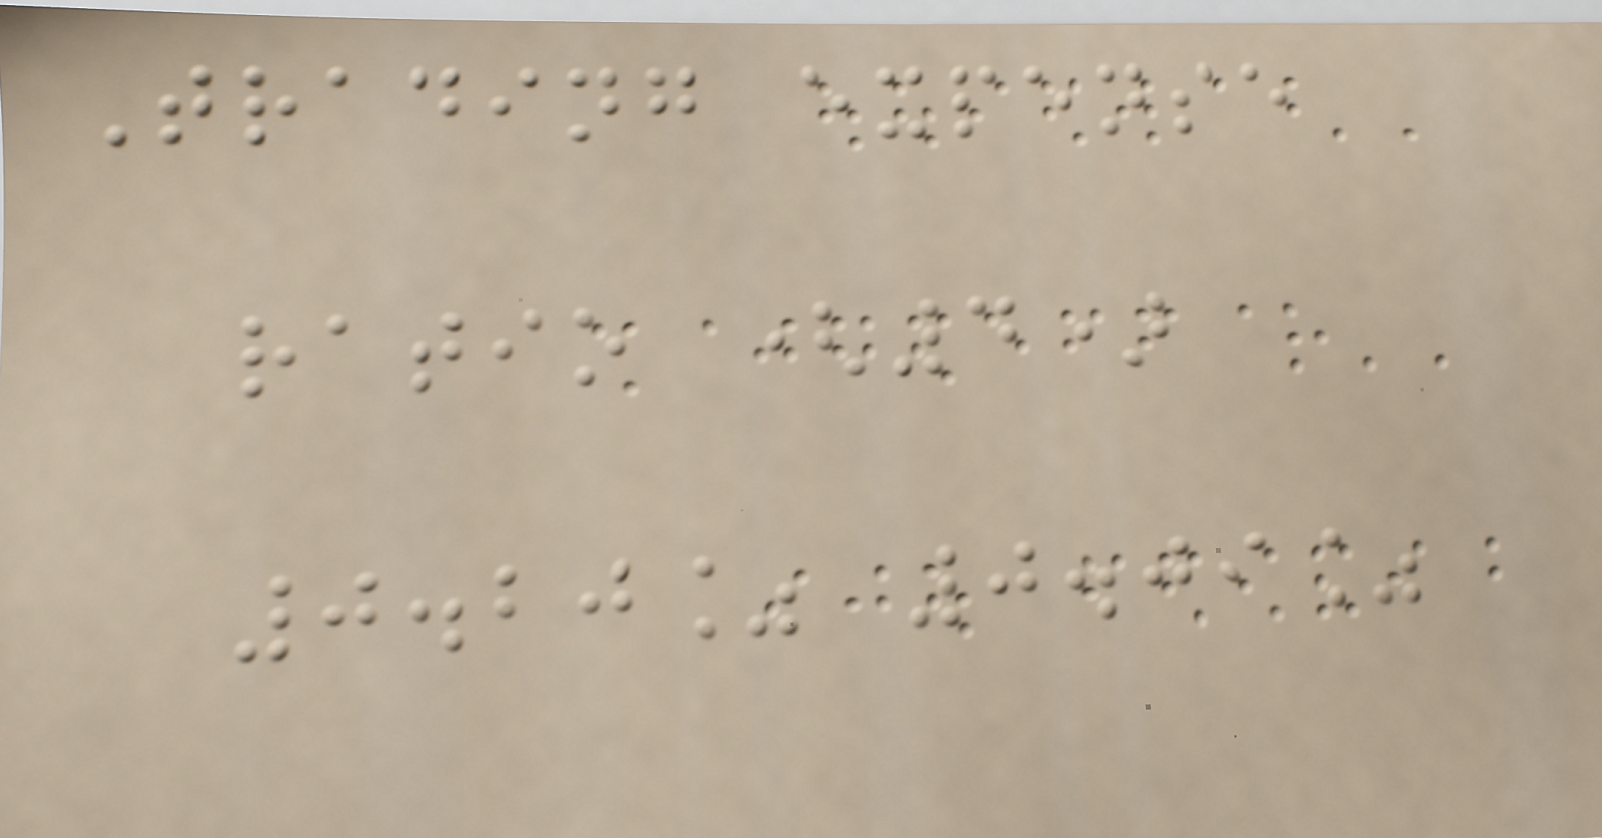Trading expense
ratio (4)
0.20% 0.09%
